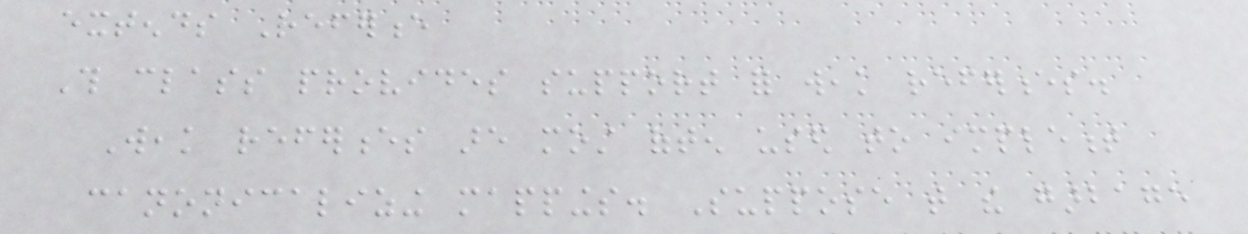extends Reference
This class provides support for weak references.
Weak references are most often used to implement
canonicalizing mappings. Suppose that the garbage
